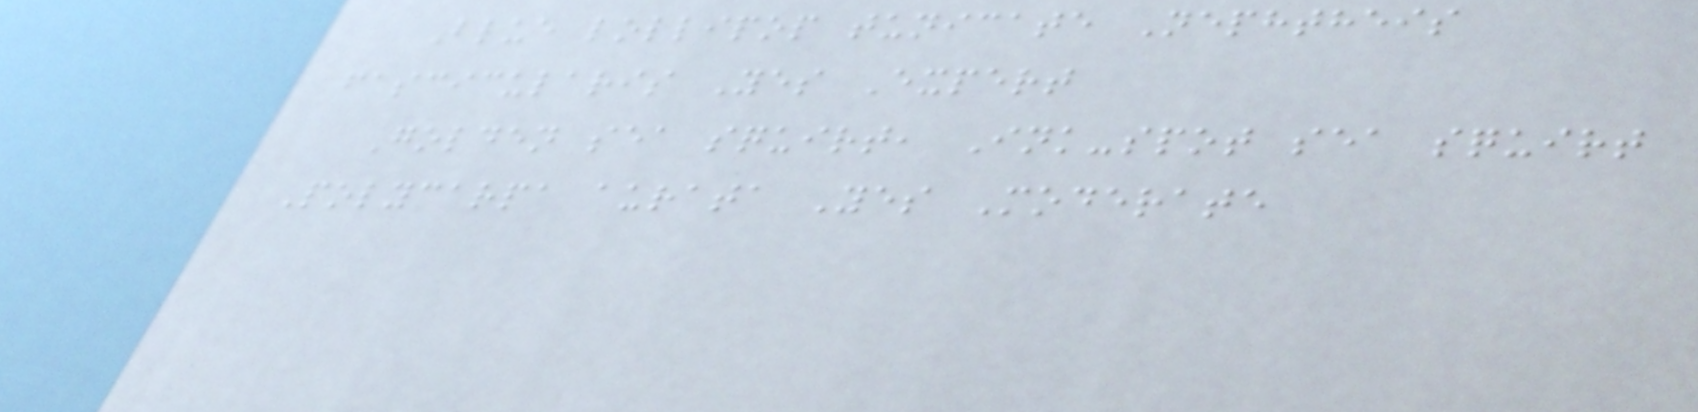Blue lollipop tunicate Nephtheis
fascicularis Yes Expert
Golden sea squirt, Ink-spot sea squirt
Polycarpa aurata Yes Moderate
